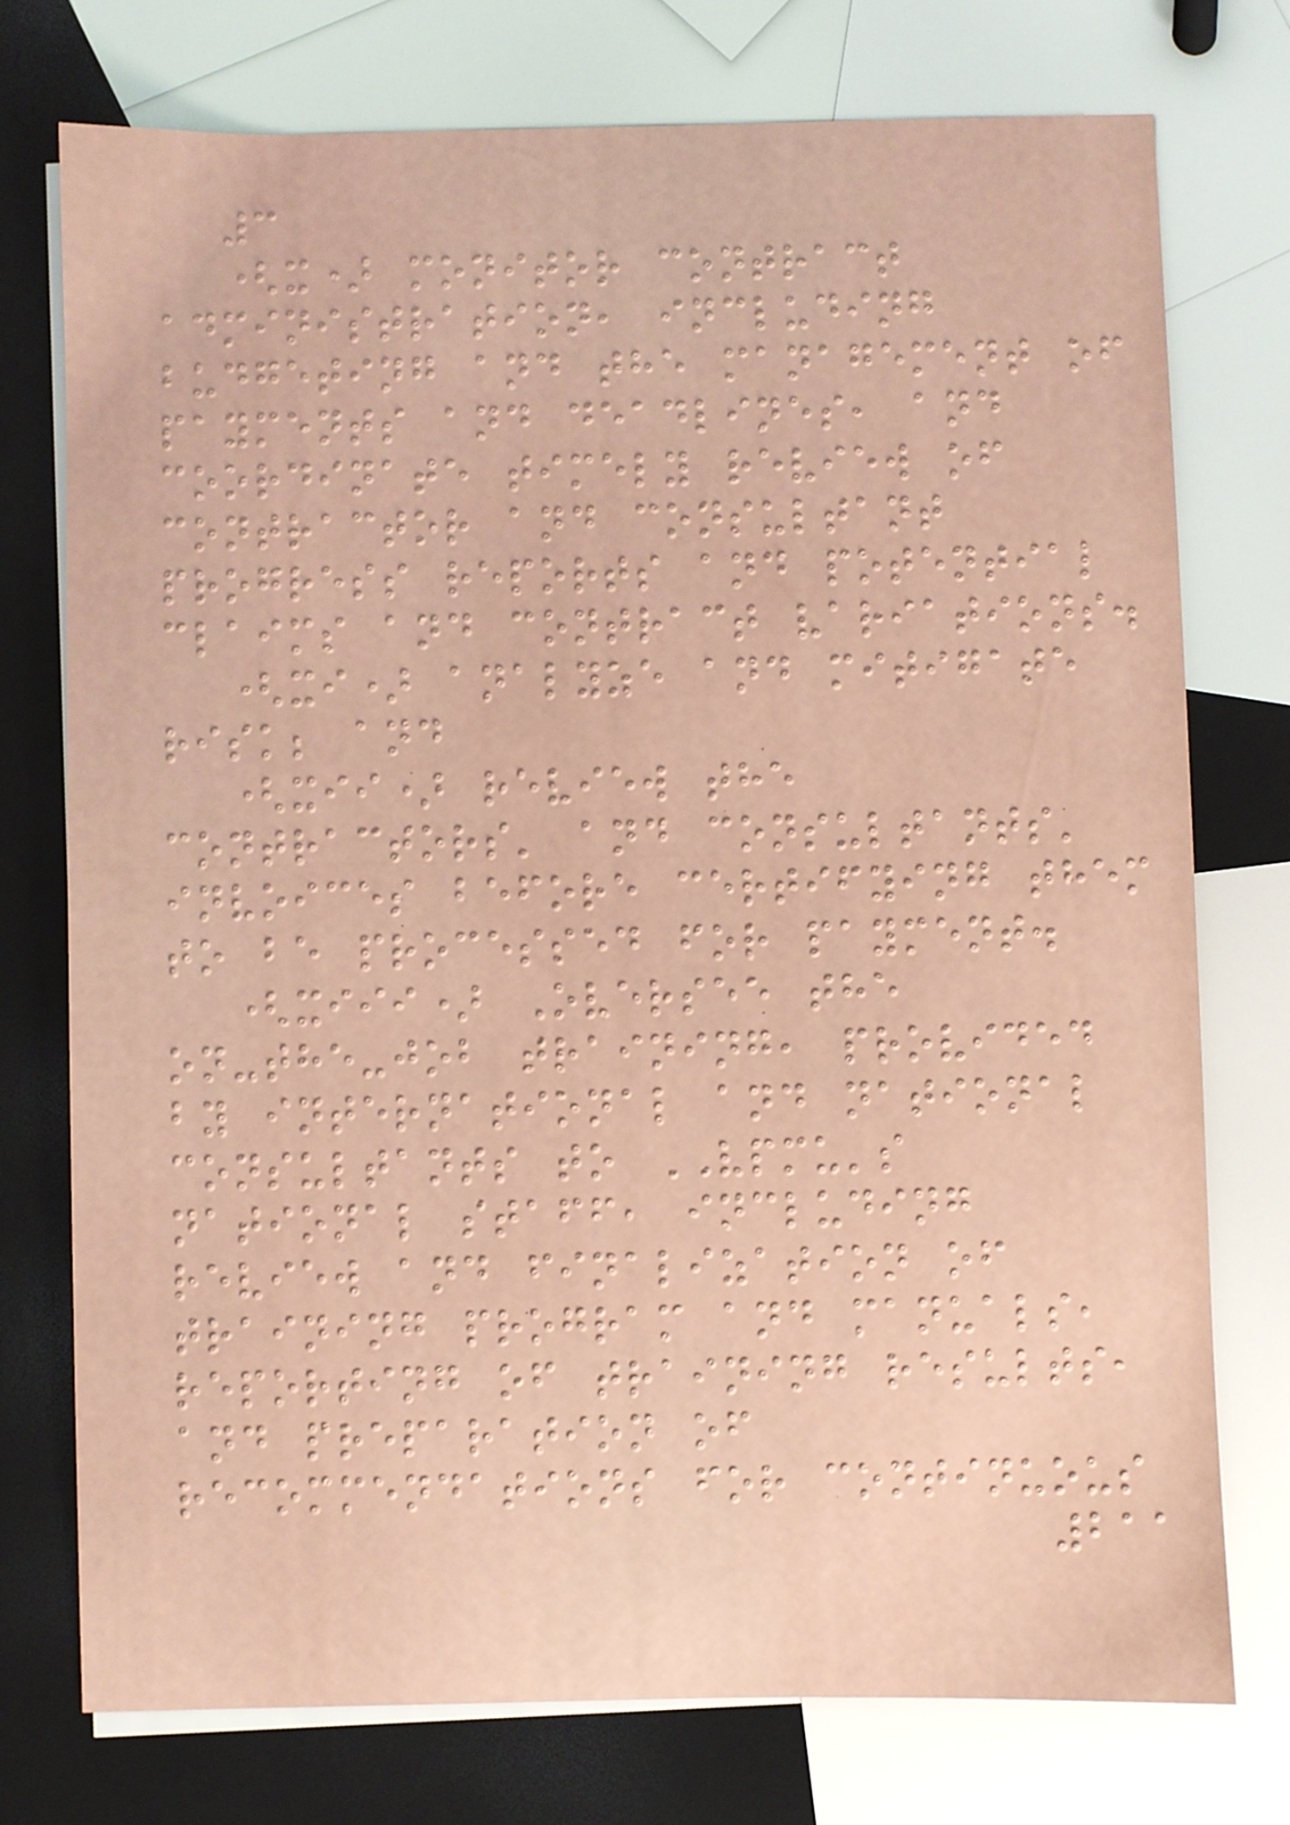3
(x) monitor contract
administration, including
budgeting and the management of
payments and deadlines, and
coordinate timely review of
contractor and consultant
progress reports and potential
claims and contract variations.
(xi) analyze and mitigate
risk; and
(xii) review the
contractors' and consultants'
invoices before certifying them
to be processed for payment.
(xiii) Oversee the
on-the-job training, provided
by international and national
consultants to VPMU's
national staff, including
review and finalization of
training program and manuals,
reporting of training results,
and preparation of
recommendations for continuous
211
